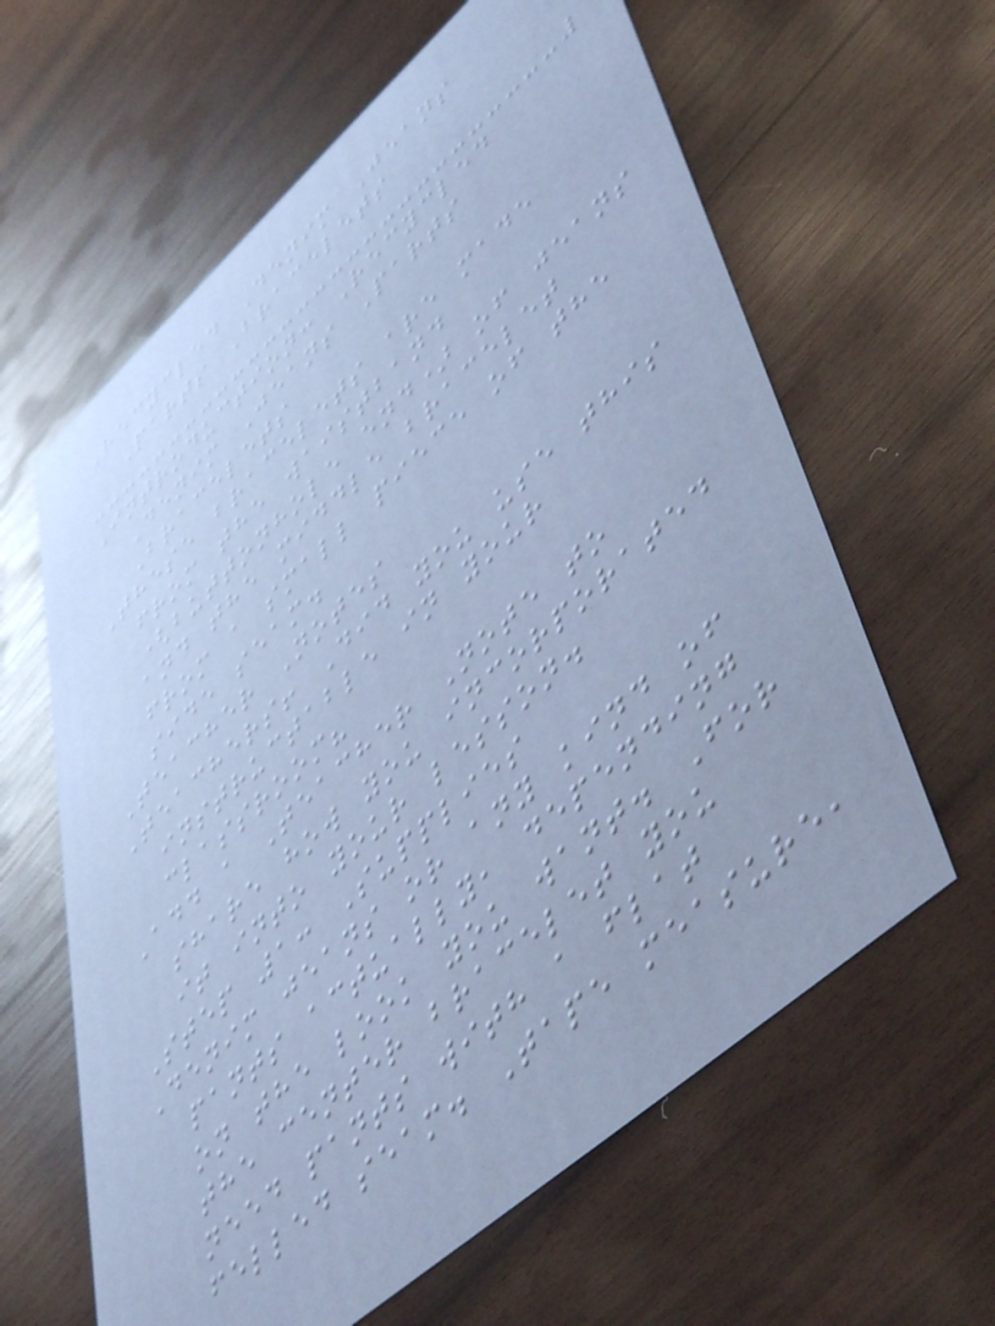Recycled Denim Jeans
Parts Bracelets
Introduction: Recycled
Denim Jeans Parts
Bracelets
These bracelets are made
from the waistband
(buttonhole end) of jeans
and the middle bracelet
from a small piece of the
side seam.
Teacher Notes
Teachers! Did you use this
instructable in your
classroom?
Add a Teacher Note to
share how you incorporated
it into your lesson.
Step 1: Supplies
Denim jeans or any kind of
pants actually, depending
on the look you want. For
the center bracelet you
need pants with a flat
felled seam. Tape measure,
